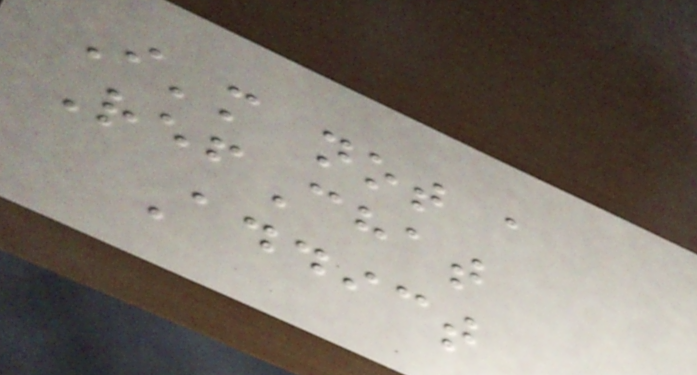I'm not a
RefChat
Addict
